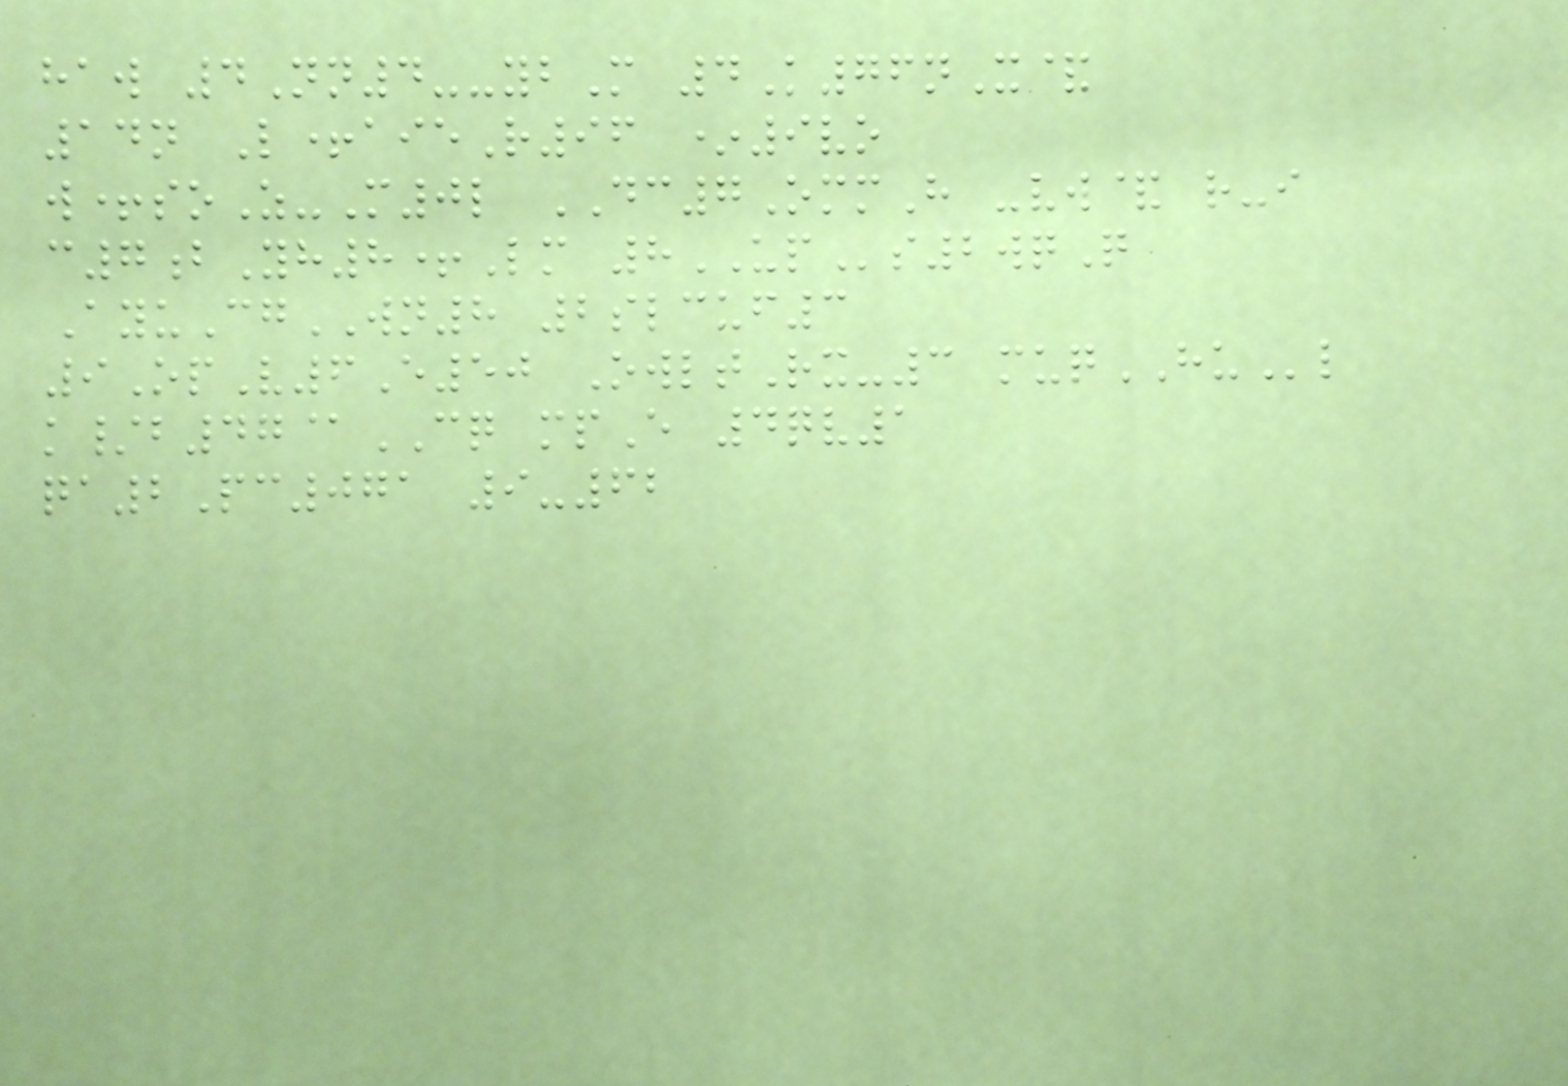haw 4Nn4--ybM 4K76nX&
14n L+aieR96 *9vo
w+soZ-M0l DC7OmmH -vw& r-i
c7bYh8+Lm 8UPs2wqQ
AyuCgWN8 2slcuf3
9OpV6E50 OwltRx-3 muqHUl
k/b47@CQ mpE 4qv1
qa2Pc071 9-62
